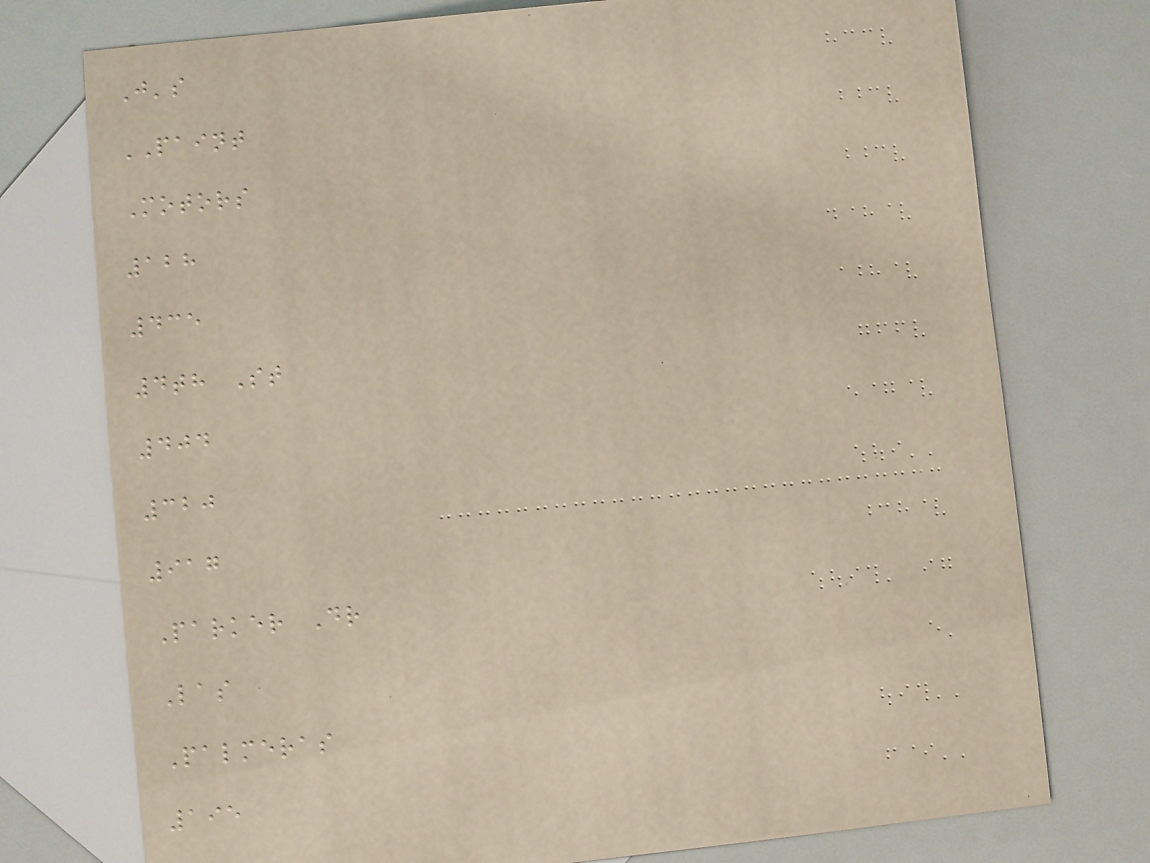J's
PAINT
Motors
128
435
4th St
404
320
917
Parker Dr
Las
Palmeras
195
